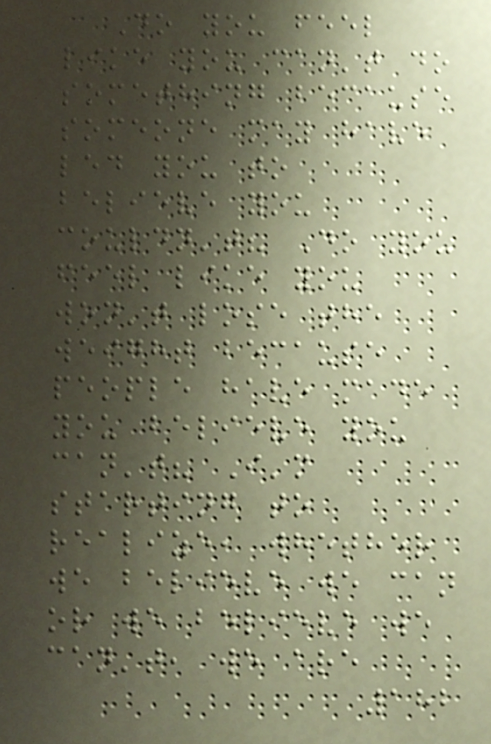Do you feel
like you can't do
something because
someone may have
led you to
believe you
couldn't? Do you
feel like you
won't lose the
weight because
people have made
you believe you
can't? I'm
starting to
realize, whether
we believe we can
or we believe we
can't, we are
182
